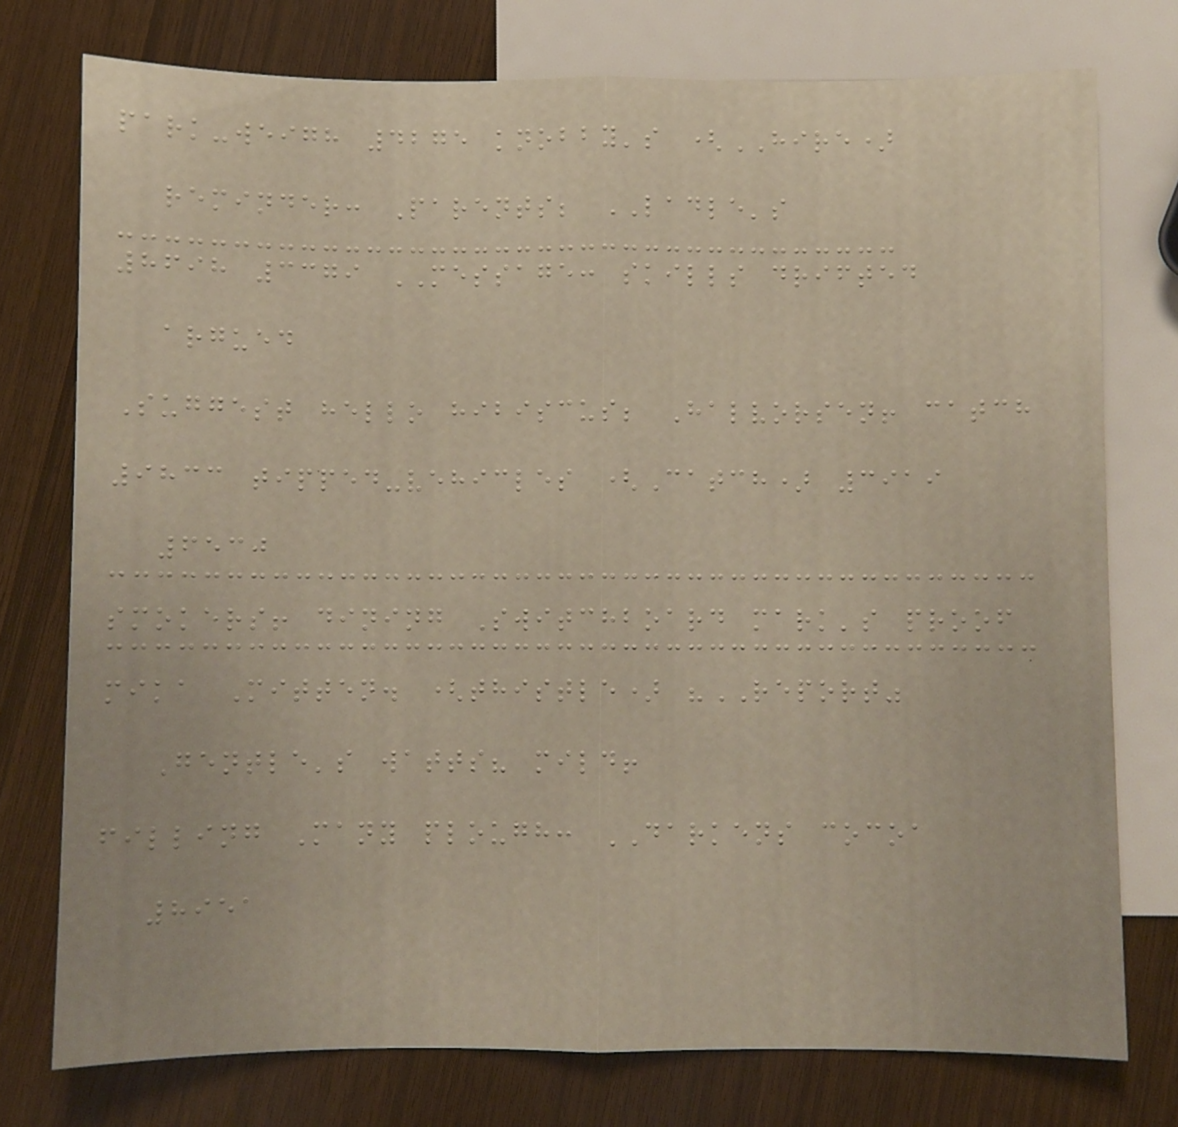park-weigh 4275 knobby's (HIRE)
reminder: Parents; LADLE's
8698 3379 MESSAGE: skills drifted
argued
Suggest hello hibiscus; Halvorsen! catch
9833 tipped-vehicles (Catch) 3919
6530
smokers! dining Switchboard mark's proof
mika Mitten. (thistle) "REPORT"
Gentle's watts? mild!
filling Many plough: DARKENS cocoa
8951
